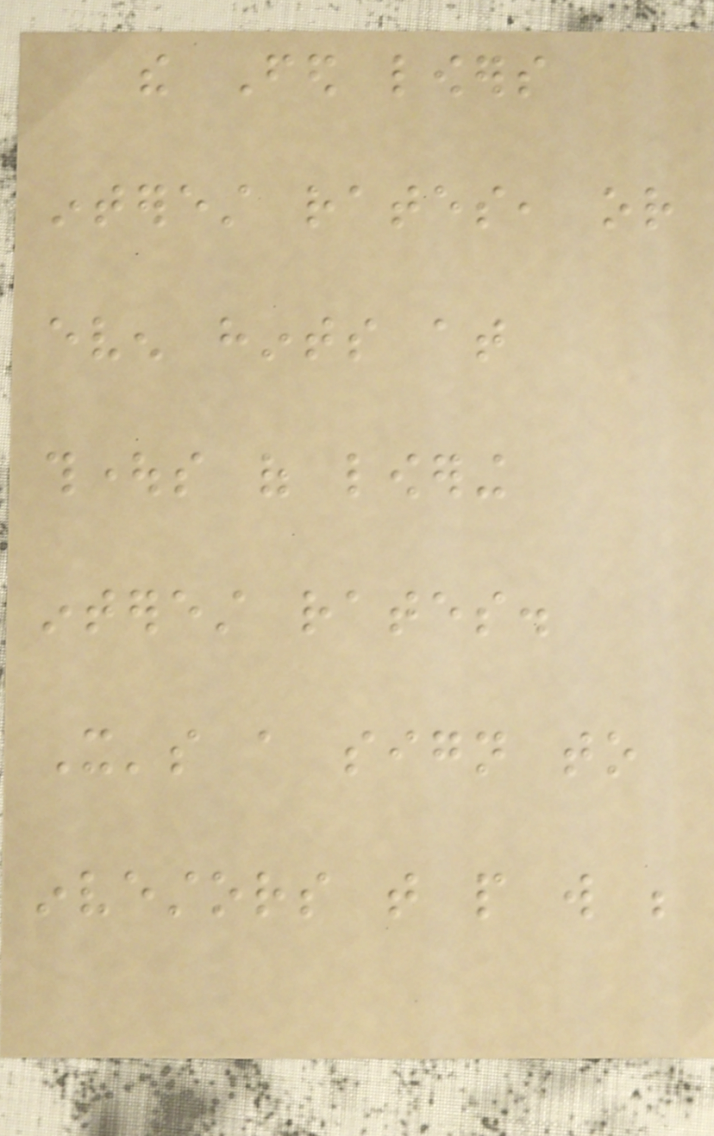the Fed lowers
interest rates, or
even hints at
thoughts of lowering
interest rates.
It's a sign to
investors that people will be
